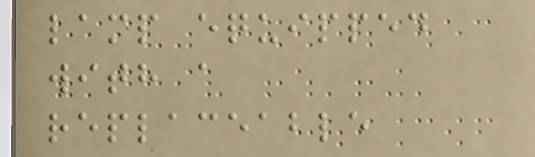lamp equipped
with a
replaceable
